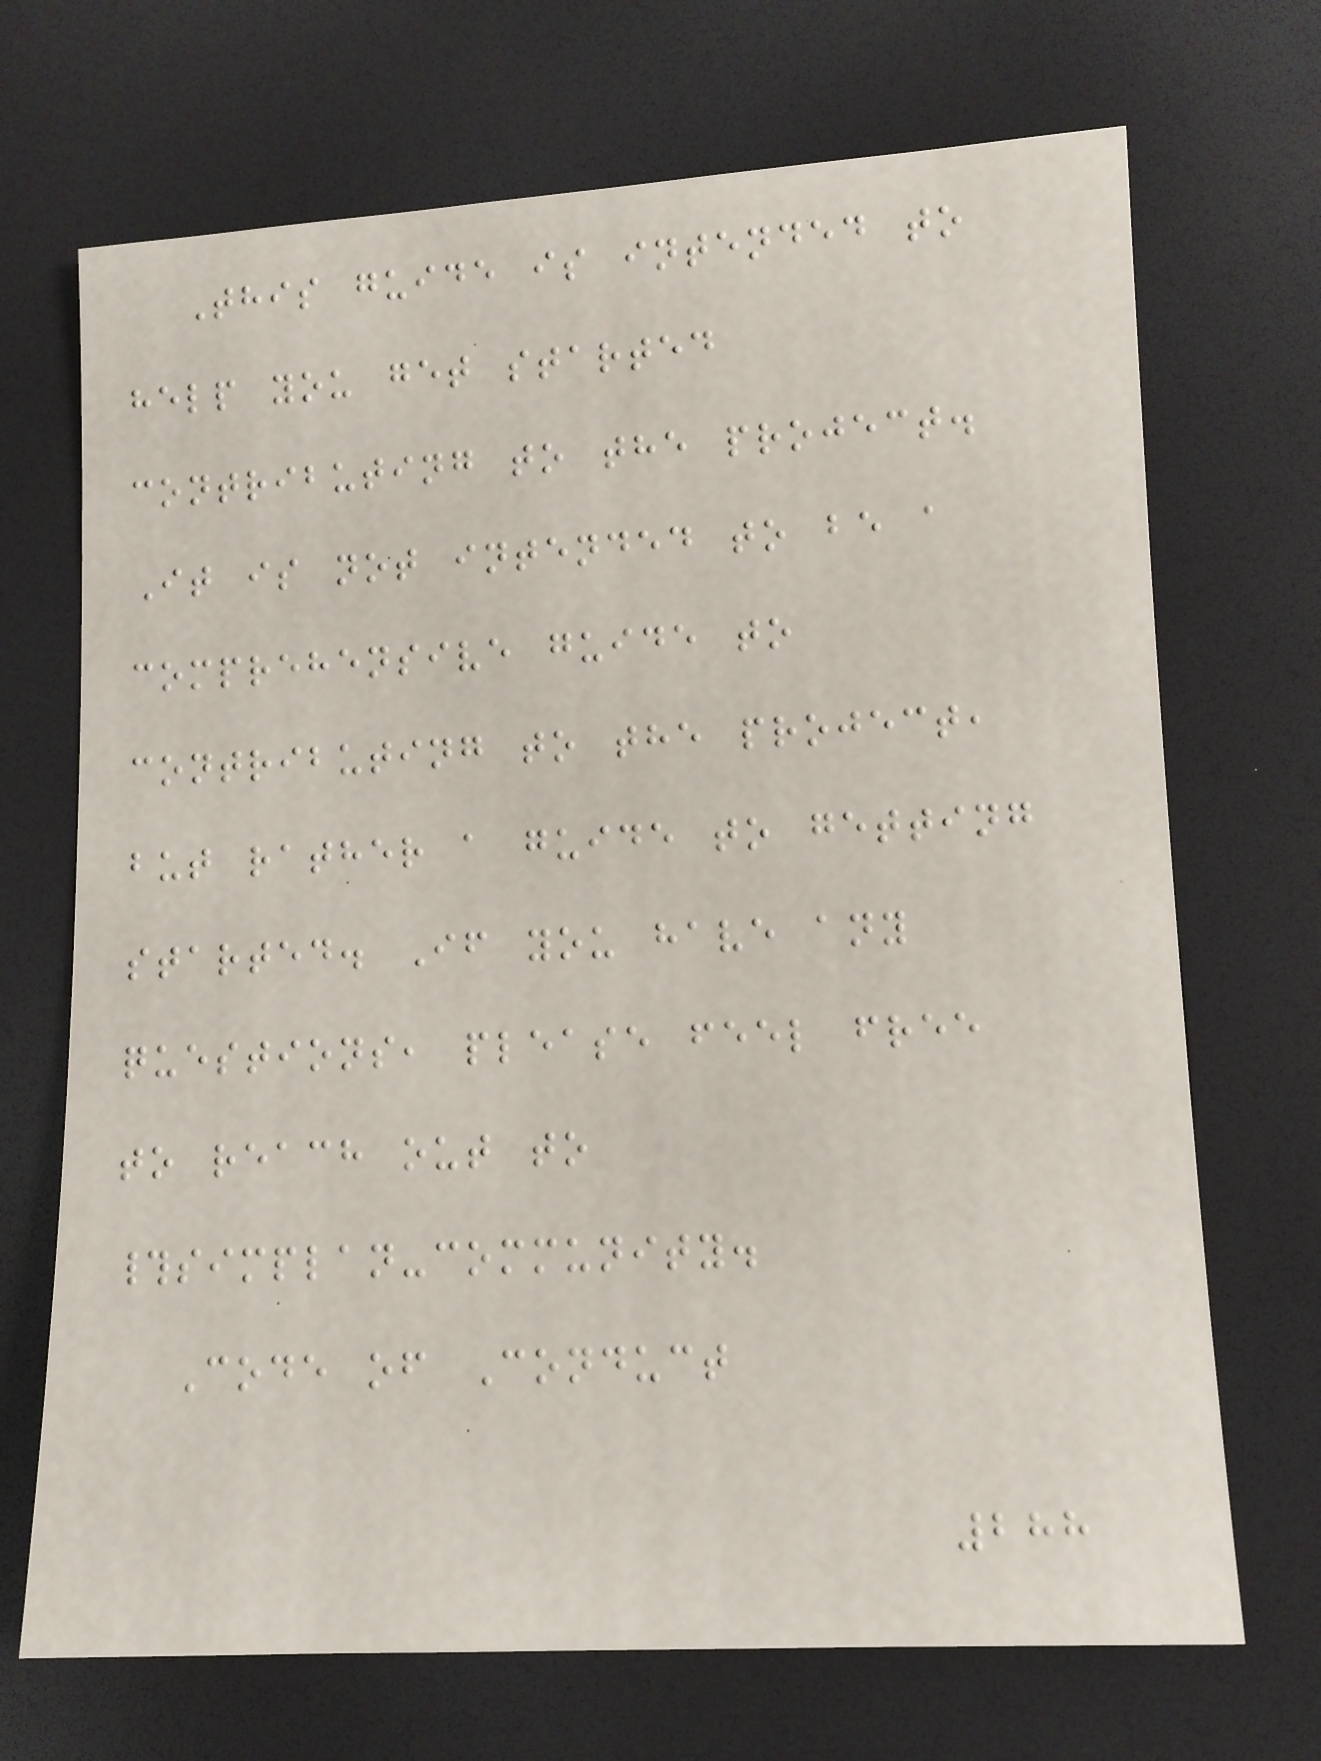This guide is intended to
help you get started
contributing to the project.
It is not intended to be a
comprehensive guide to
contributing to the project,
but rather a guide to getting
started. If you have any
questions, please feel free
to reach out to
#simplan-community.
Code of Conduct
288
